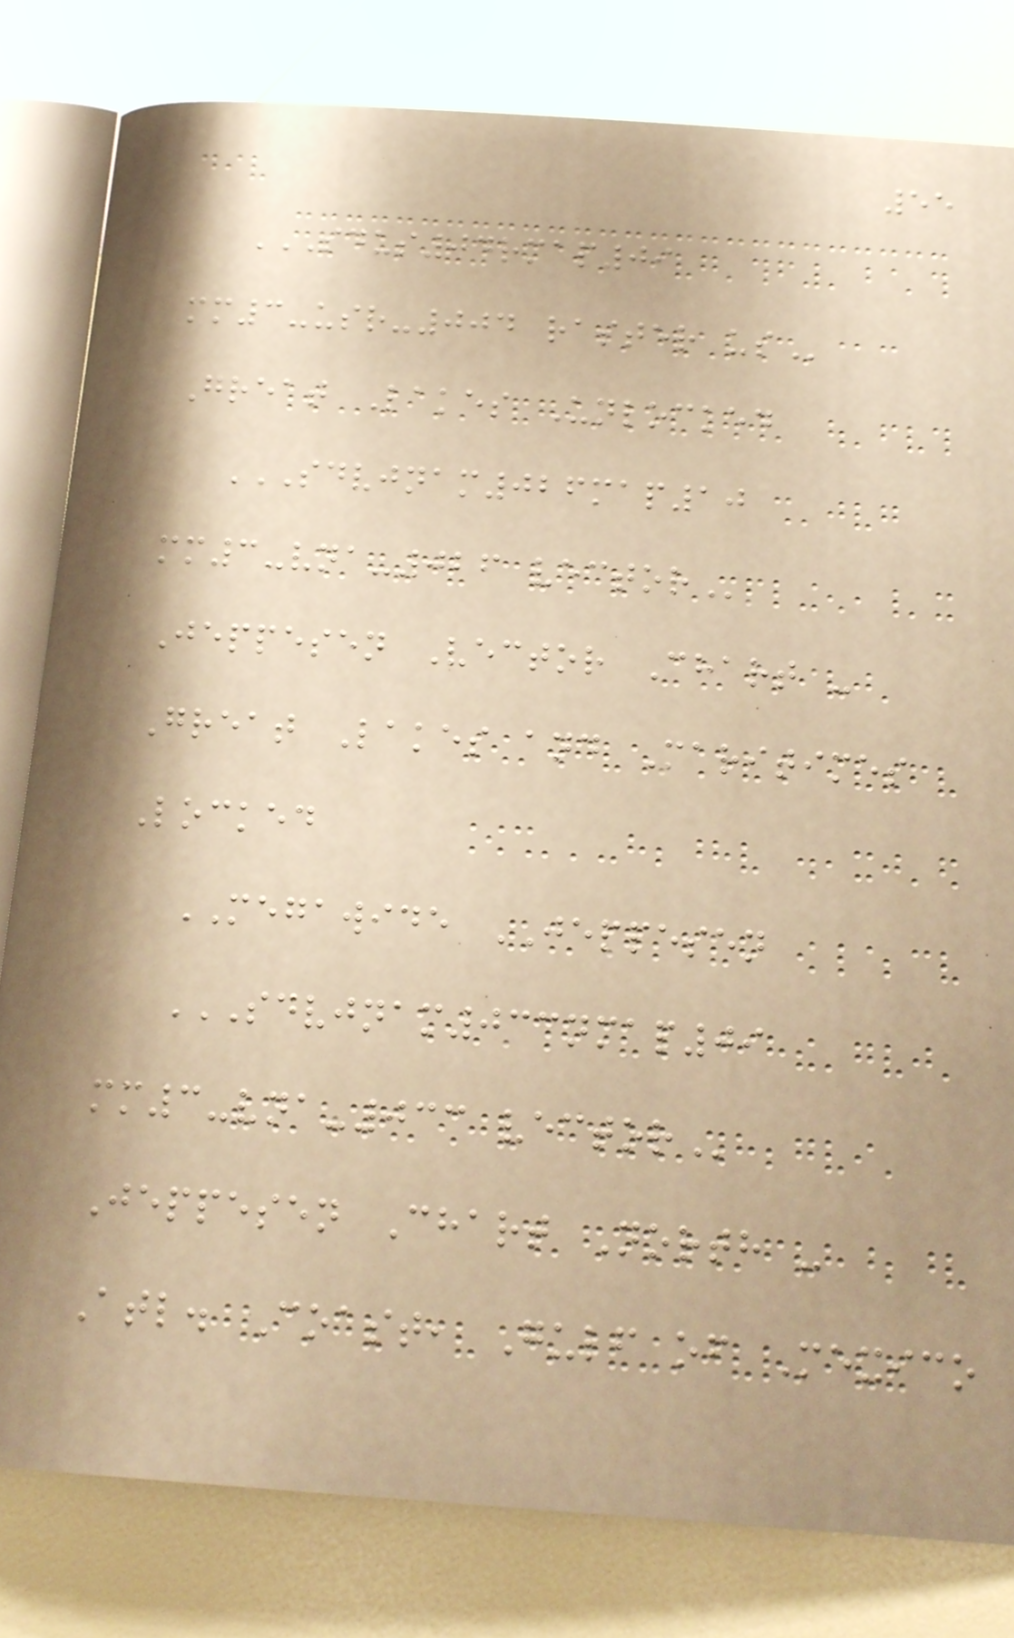55
SDUS04RMAP09
MM3-USR-004 RASTER US
Great Lakes Unlocked
SDVJNAM026MAP10
MM3-VNA-026 VECTOR
Jeppesen Vector Chart -
Great Lakes and Maritimes
Locked
MEGAWIDE JEPPESEN
SDVJNAM033NMAP09
MM3-VNA-033 VECTOR
Jeppesen Chart North -
Atl. Coast, Gulf of Mexico
